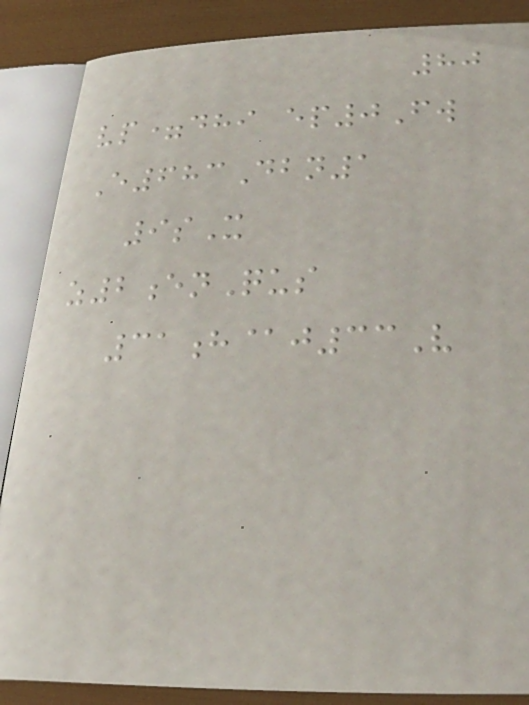80
vp=dhi ep0Fw
E683Dbn1
9sX
z2enQus
31h@j33V
